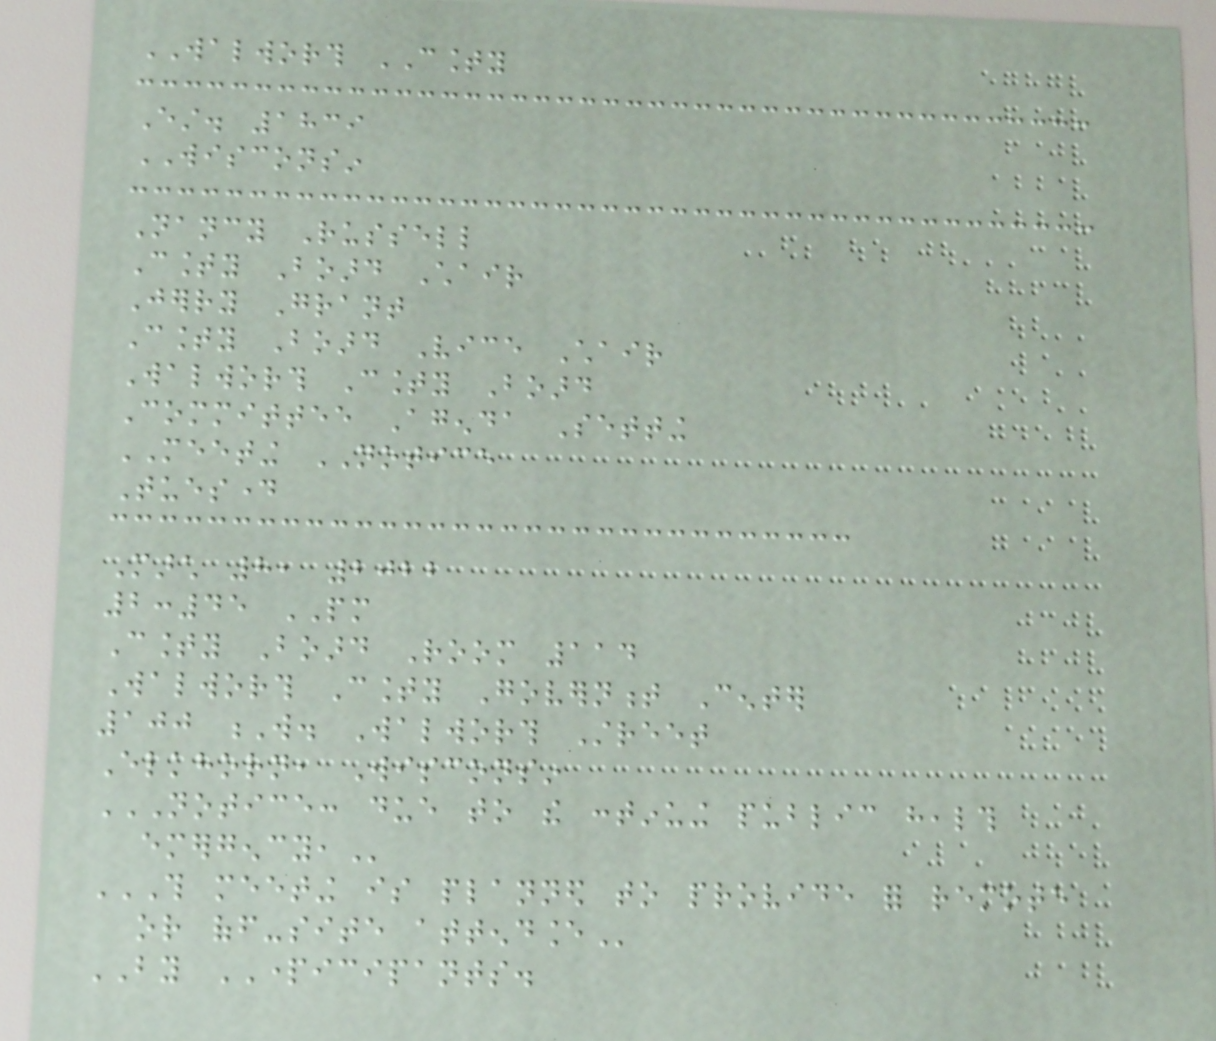WALWORTH COUNTY
Est. 1839
WISCONSIN
Nancy Russell
County Board Chair
Jerry Grant
County Board Vice Chair
Walworth County Board
Committee Agenda Setting
MEETING NOTICE
Tuesday
March 8, 2022
2:45 PM
County Board Room 114
Walworth County Government Center
100 W. Walworth Street
Elkhorn, Wisconsin
NOTICE: DUE TO THE CONTINUING PUBLIC HEALTH
EMERGENCY,
THIS MEETING IS PLANNED TO PROVIDE FOR REMOTE
OR OFF-SITE ATTENDANCE
BY PARTICIPANTS.
